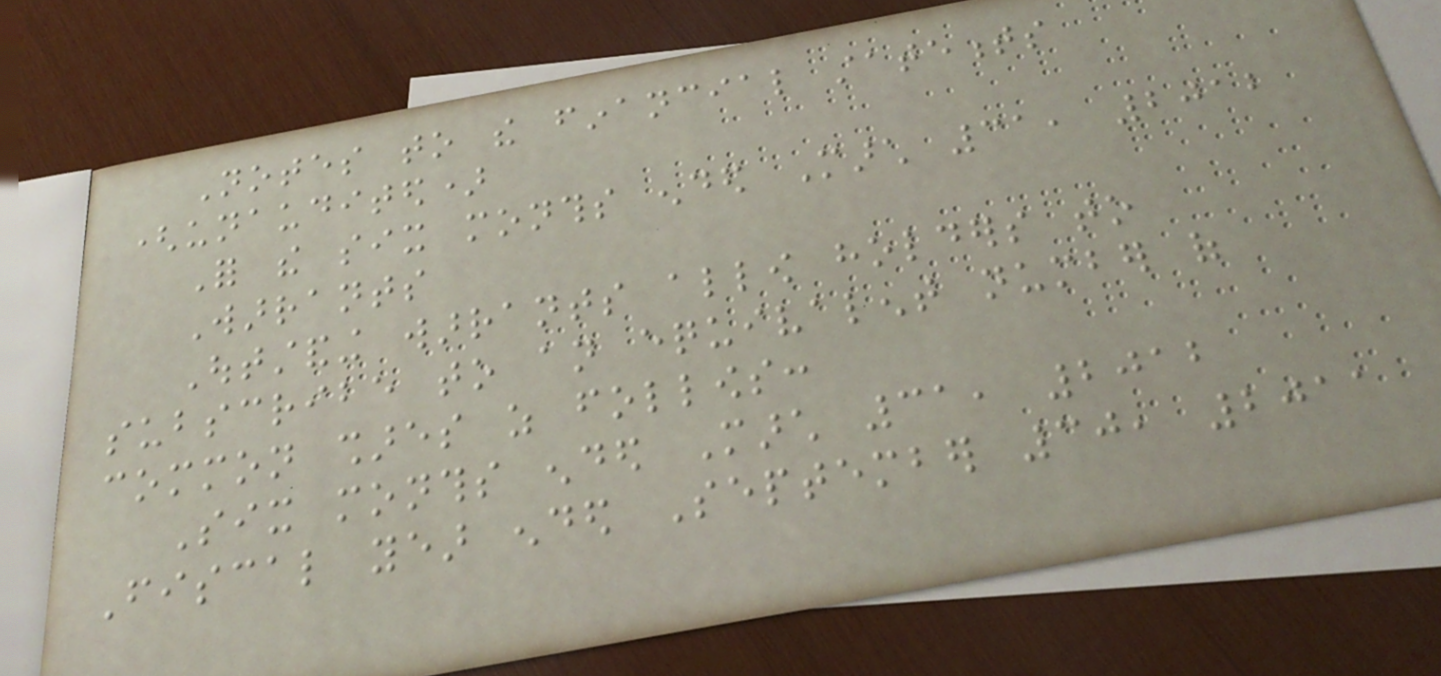Notes to the financial statements
(unaudited)
For the six months ended March 31, 2012
Warrants
Outstanding warrants allow holders to
subscribe to an equivalent number of
common shares as follows:
Six months ended March 31, 2012
Fiscal year ended September 30, 2011
